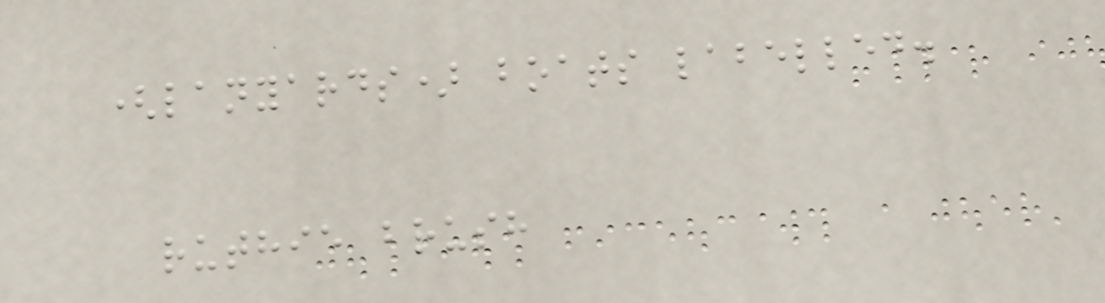(lanyards) boats labelled.
ruthie brush
